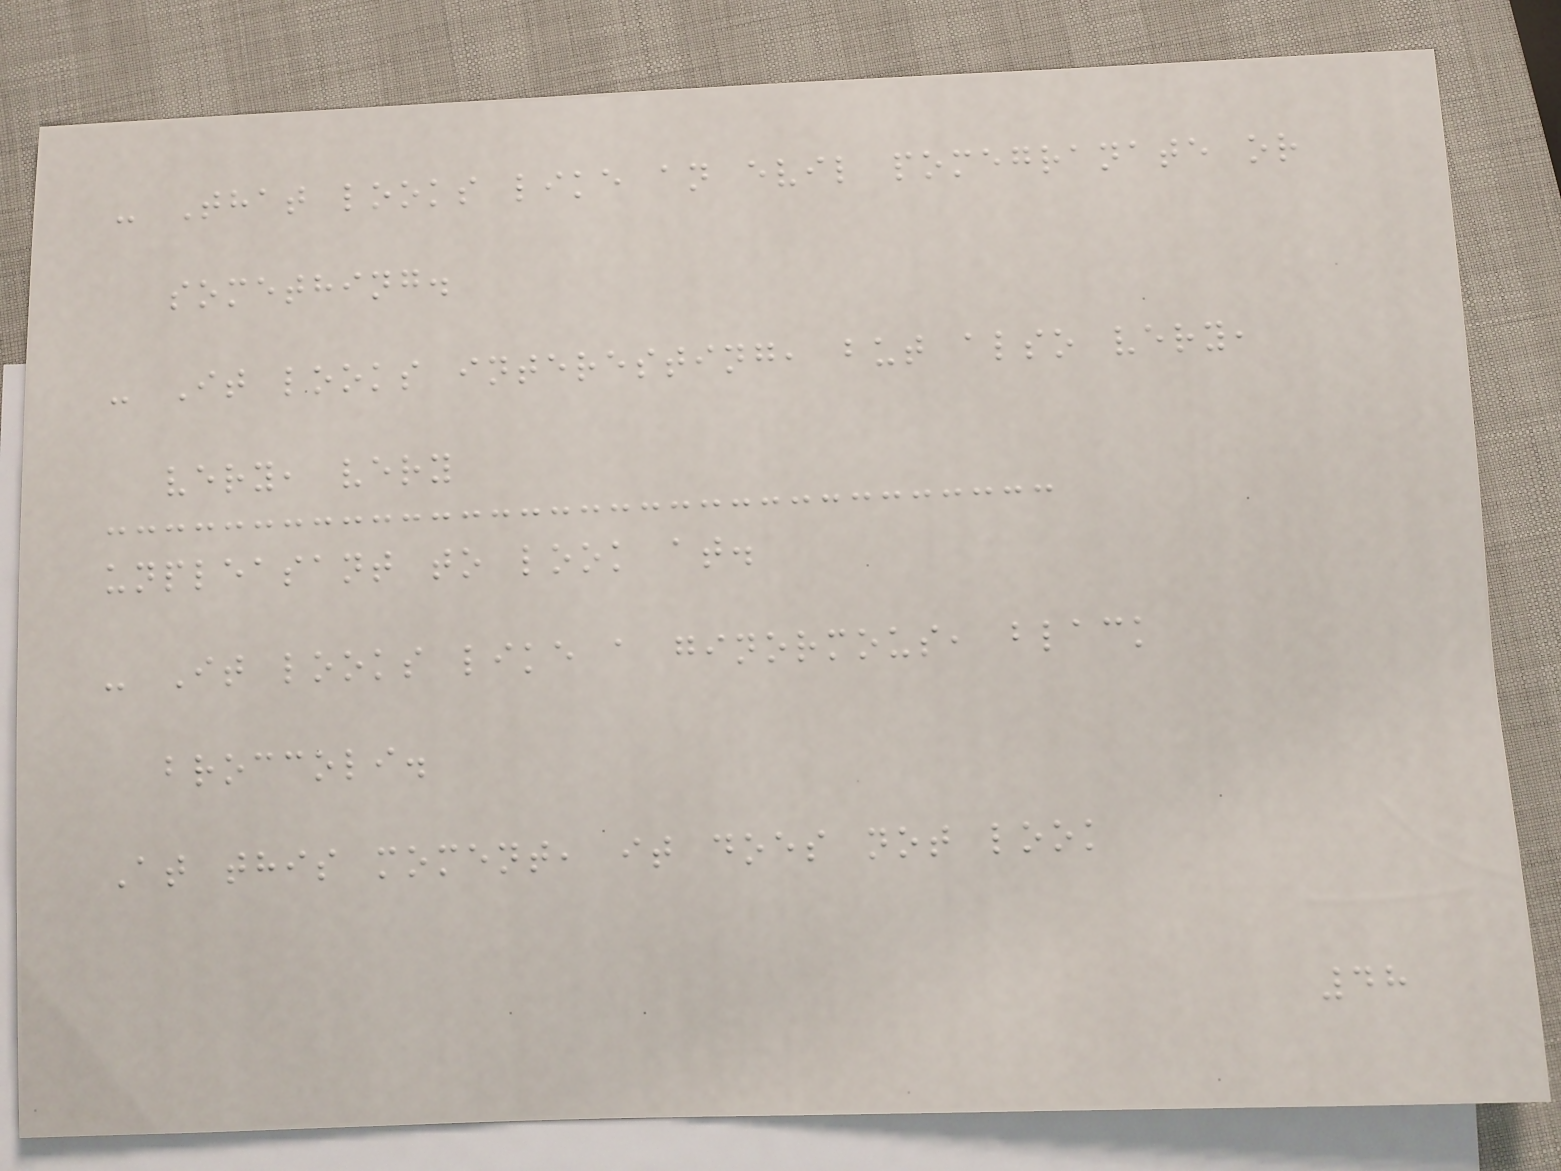- That looks like an evil pomegranate or
something.
- It looks interesting, but also very,
very, very
unpleasant to look at.
- It looks like a ginormous, black
broccoli.
At this moment, it does not look
48
